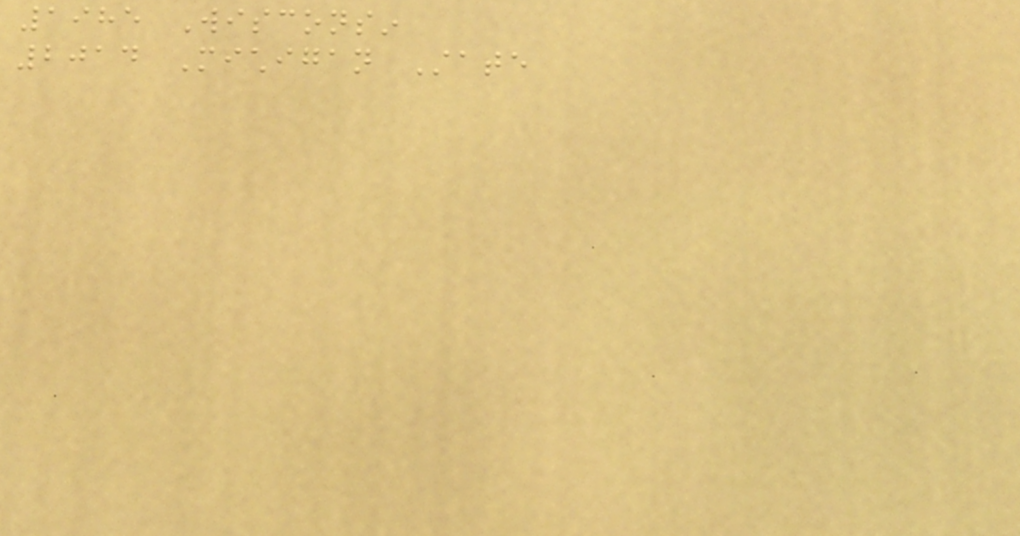1985 Wisconsin
2014 Michigan State
